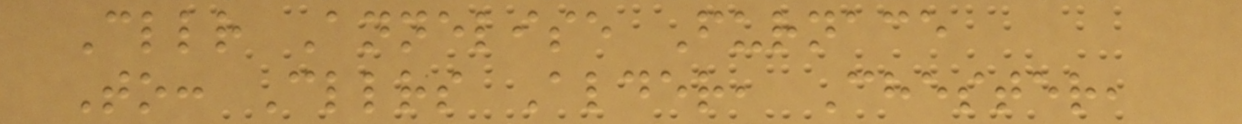Cllr Annelise Furnace
To: Cllrs Alder, Chester,
